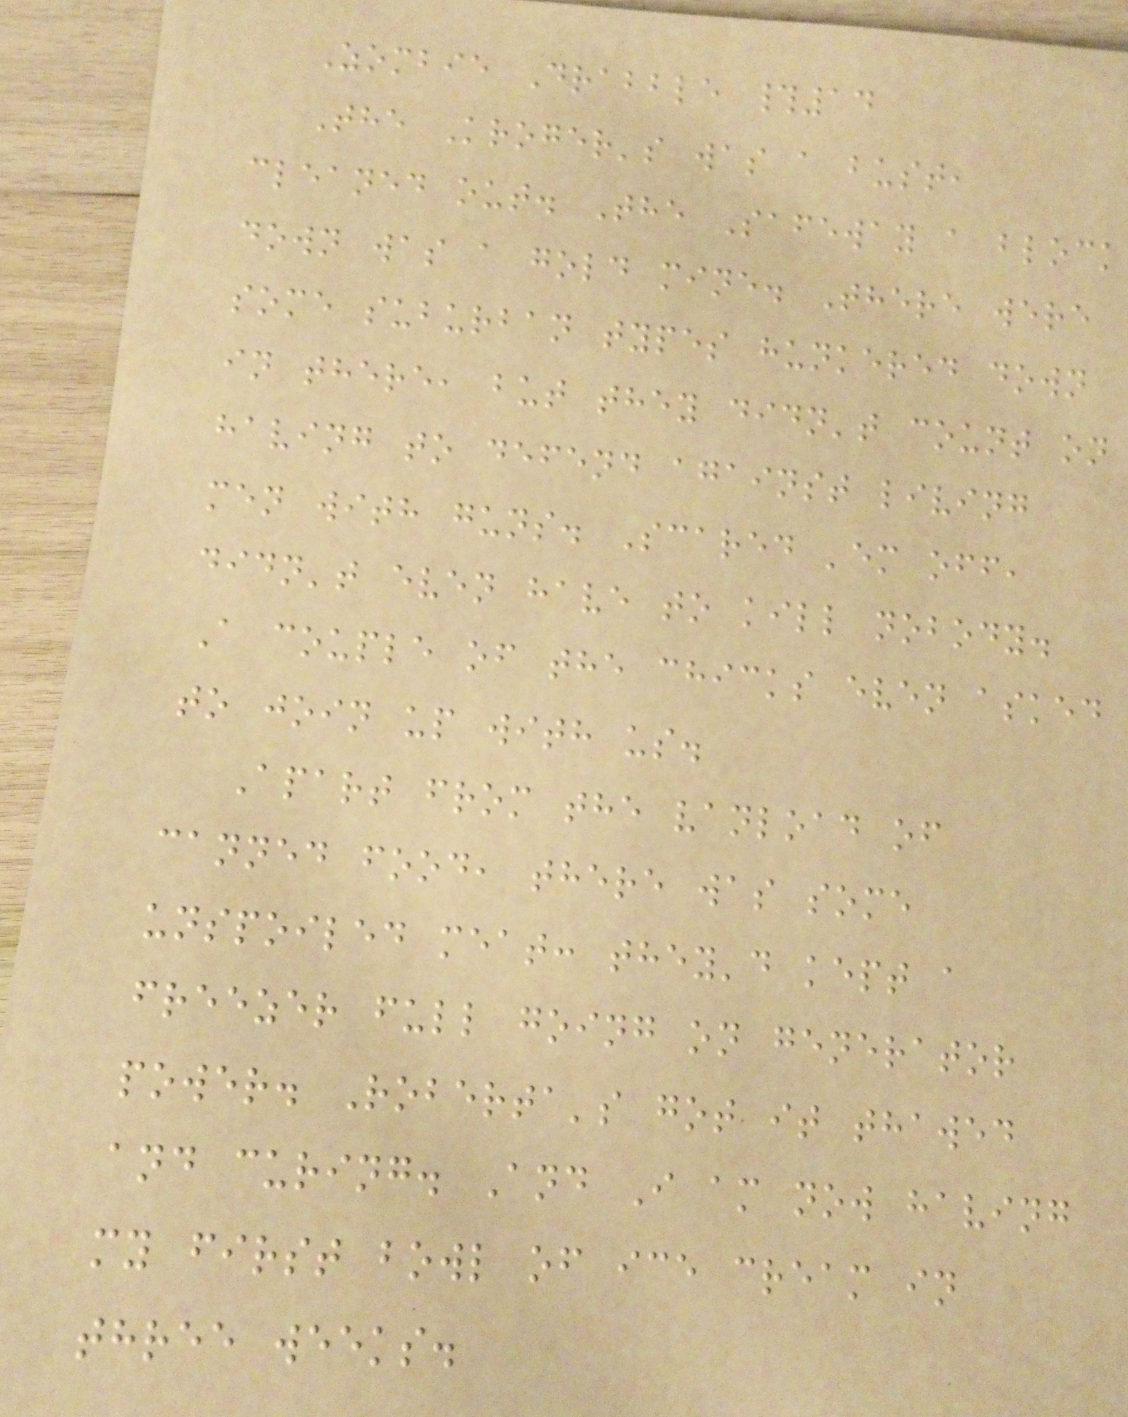Zombie Drabble #14
The Kroger's was a bust,
cleaned out. The Safeway a block
down was a gold mine. There were
some suburban types hunkered down
in there, but they didn't count on
having to defend against living
men with guns. Scared 'em off,
didn't even have to kill nobody.
A couple of the chicks even asked
to join up with us.
Apart from the vanload of
canned food, there was some
unspoiled meat: they'd kept a
freezer full going on generator
power. Roberta's got it thawed
and curing. And I am now having
my first bowl of ice cream in
three weeks.
